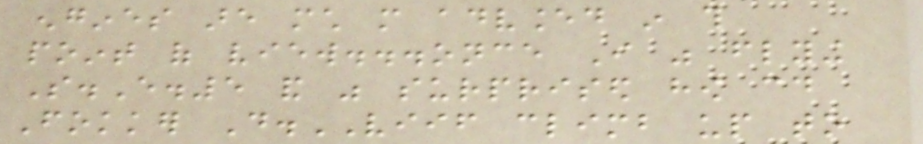engines are much more advanced in this
point of view...once I was flying
S.E.5 and was surprised how could
Fokker D.VIIF climb up to
